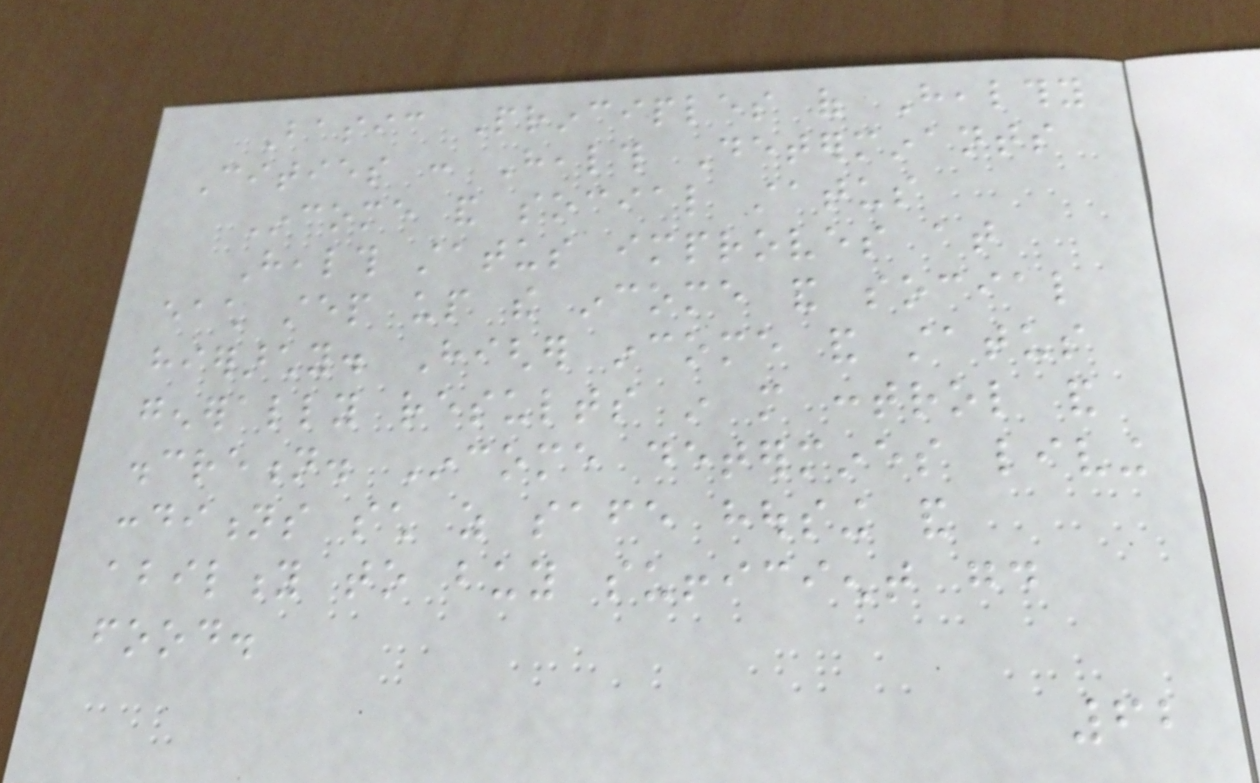Basic Principles of Healthy
Cities : Health Determinants
Income and social status
Health status improves at
each step up the income and social
hierarchy. Higher income and status
generally results in more control and
discretion. Income determines living
conditions such as safe housing and
ability to buy sufficient good
food.
62
